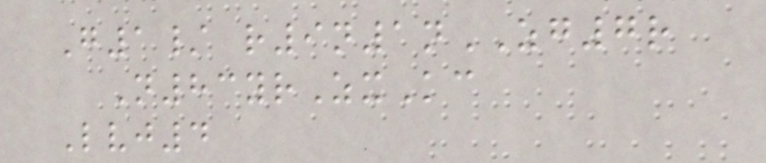G1/ r9n1nZG7r
N83yrZxKc
Lvj4
